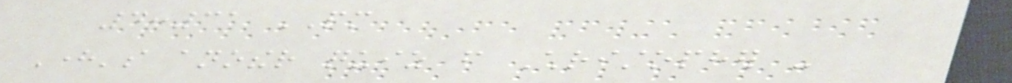4:31 PM
Here's another quiz from Christopher -
